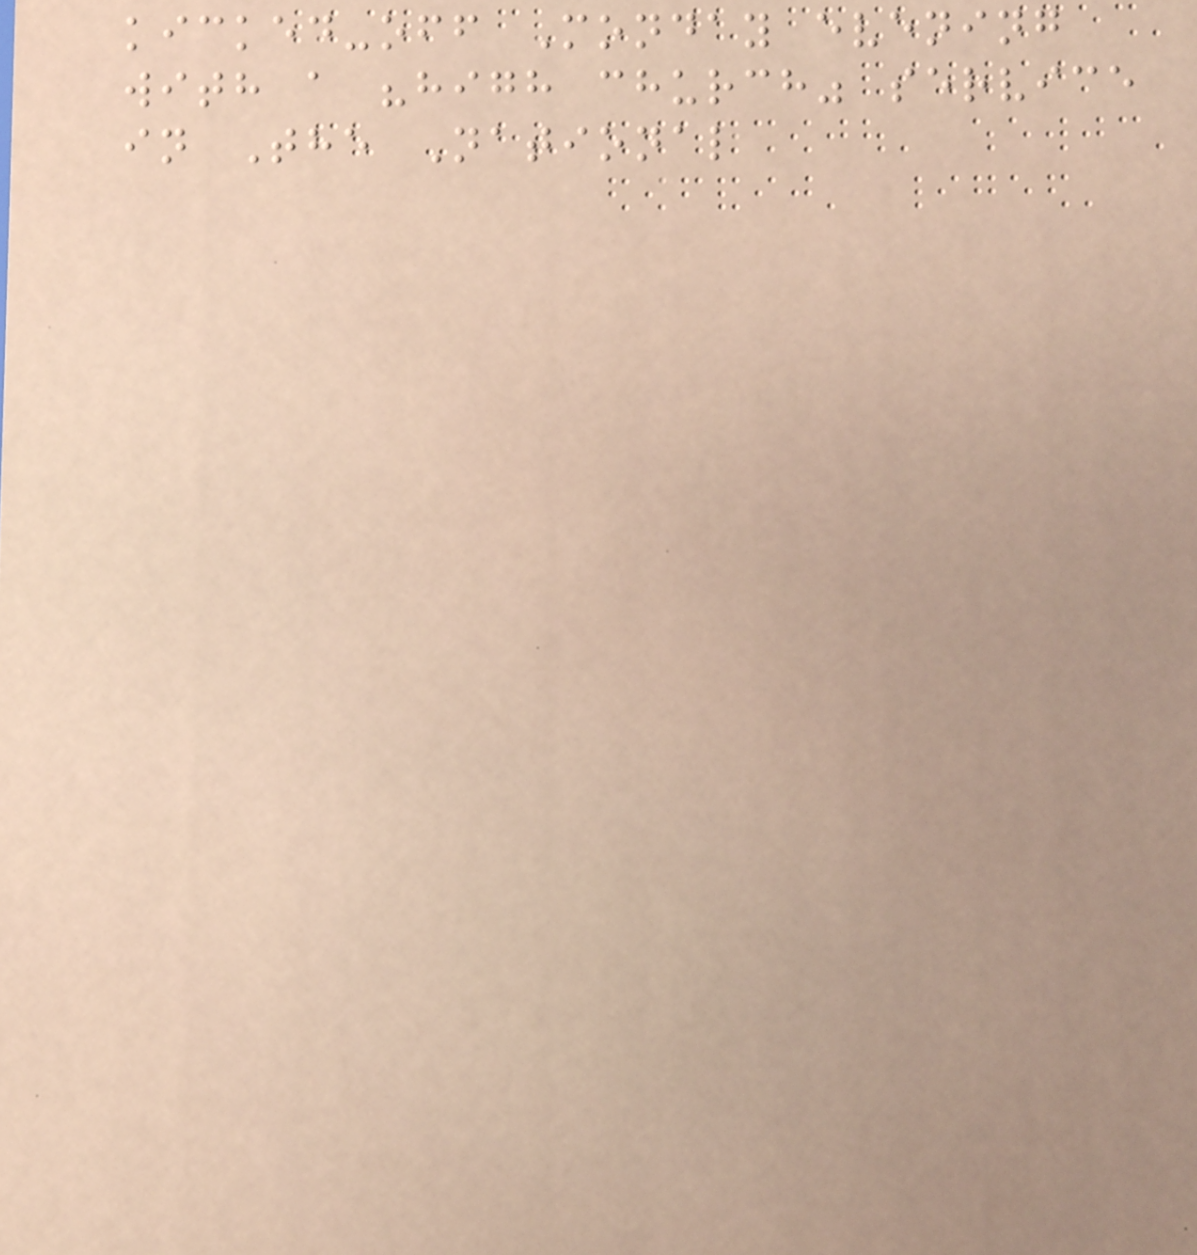kicked-off Monday evening
with a "high church" service
in The National
